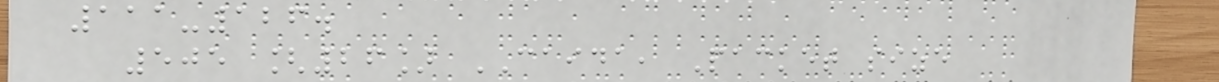111-126.
505 [26] CAIDA, Packet size
